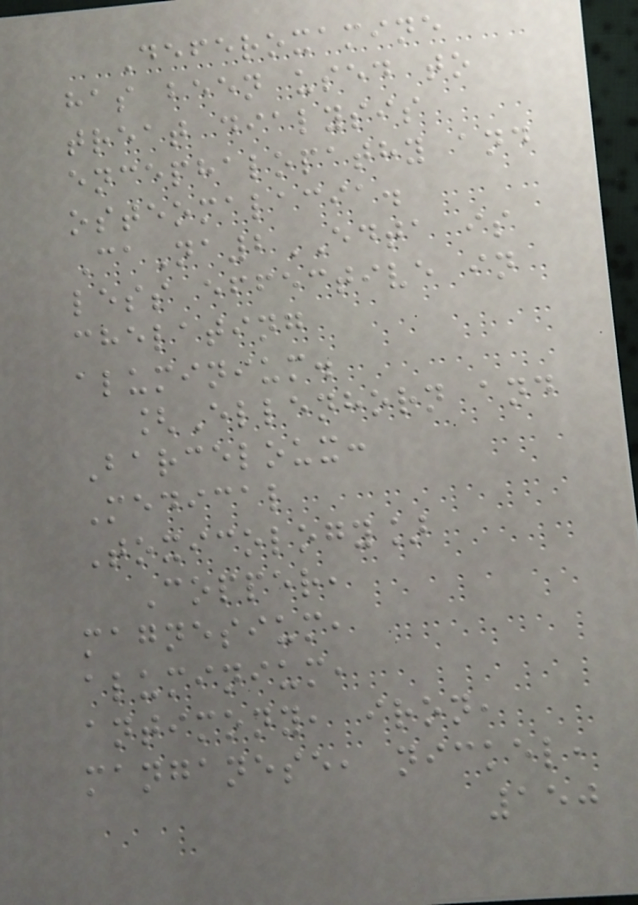Deferoxamine
has been used to
treat dialysis
encephalopathy and
osteomalacia.
CaNa2EDTA is
less effective in
chelating
aluminium.
[Ellenhorn and
Barceloux:
Medical
Toxicology]
Copper,
magnesium,
aluminium,
antimony, iron,
manganese, nickel,
150
